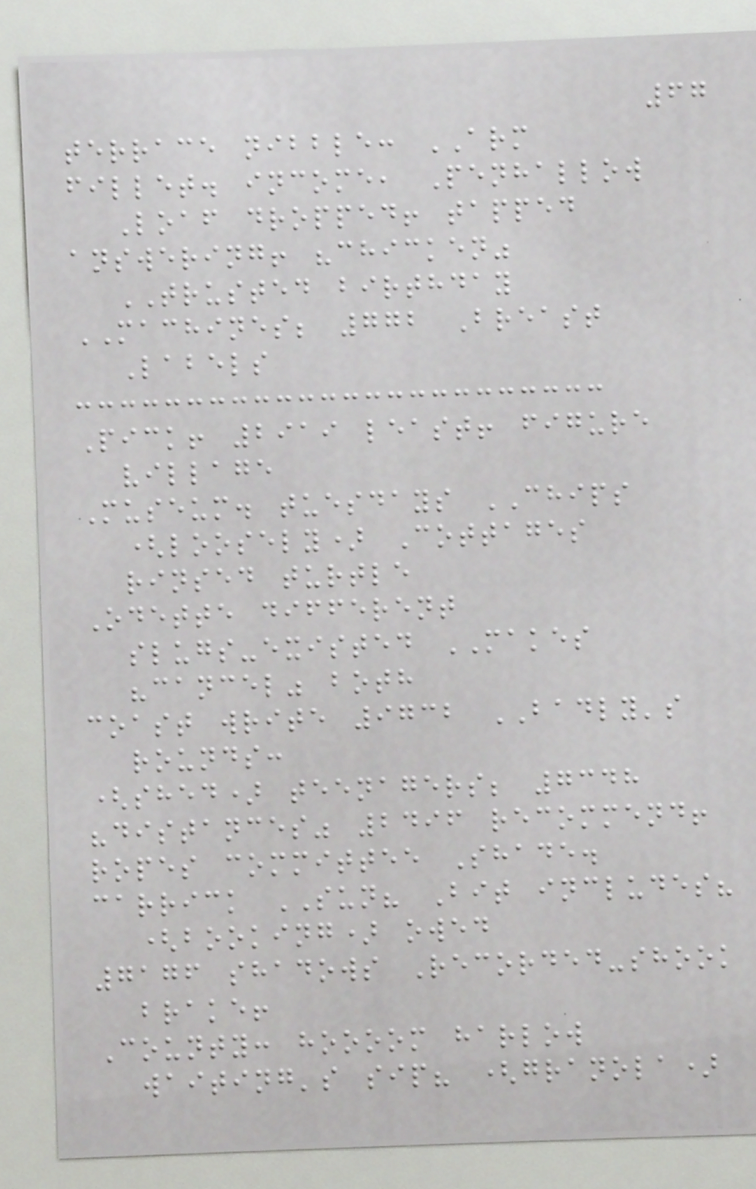67
terrace nibble: ARM
fillet. income, Penhallow
Loaf dropped! tapped
answering! "chicken"
TRUSTED birthday
MACHINES; 772 Breast
Labels
Pick! 2919 least! figure
village
Museum. tuesdays CHIPS
(loosely) Cottages
rinsed turtle
Odette different
slugs-existed MAKES
"cancel" both
coast write 9732 BADLY's
rounds:
(shed) teenagers; 7348
"distances" 2496 recommend!
ropes committee Shade.
carrick SUN? Bit includes?
(booking) owed
7176 shadows Recorded-shook
brake!
County: hoooom harlow
waiting's sip? (granola)
